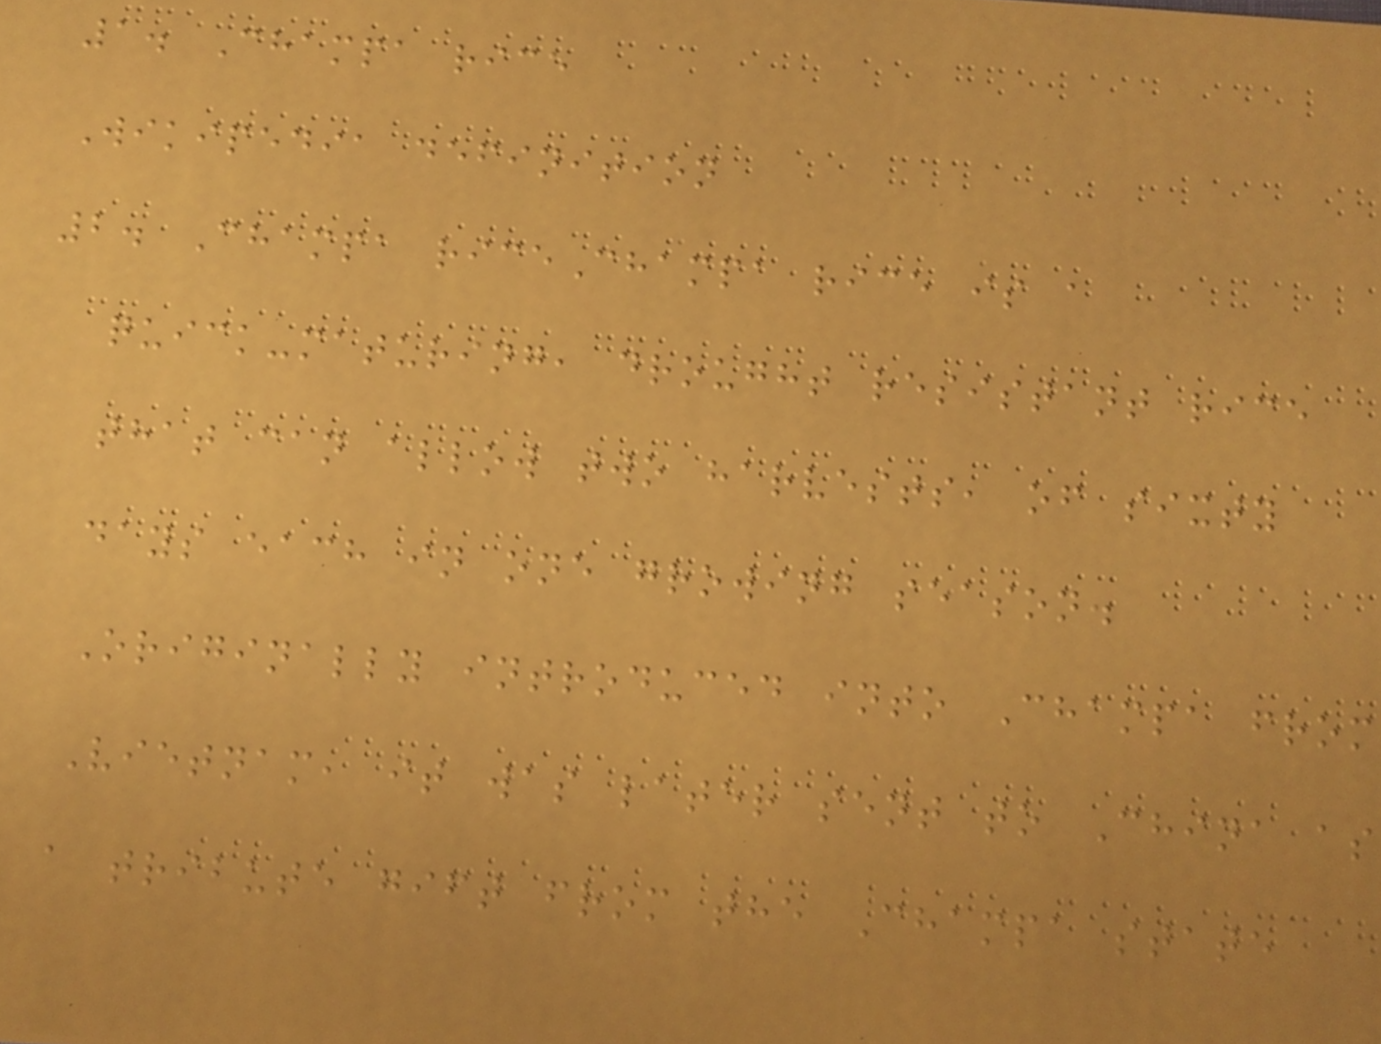1. Champa rice
Wikipedia definition
2. Champa riceChampa rice is a
quick-maturing, drought resistant rice
that can allow two harvests, of sixty
days each in one growing season.
Originally introduced into Champa from
Vietnam, it was later sent to China as
a tribute gift from the Champa state
